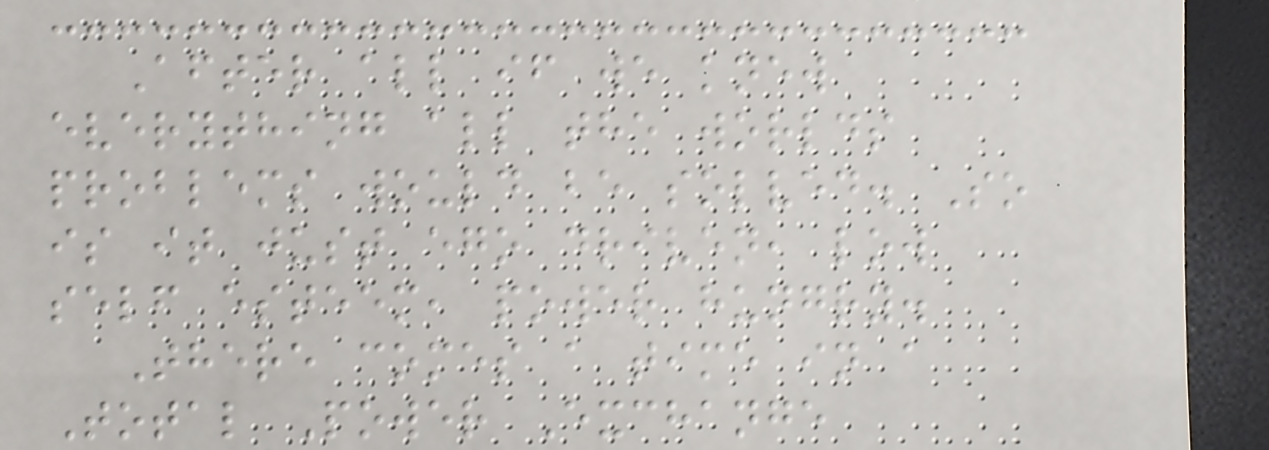After all if we knew
everything all the worlds
problems would be solved. So
is it just ego driven, low
self esteem, power hungry.
There comes a time in a
Total Power Exchange
